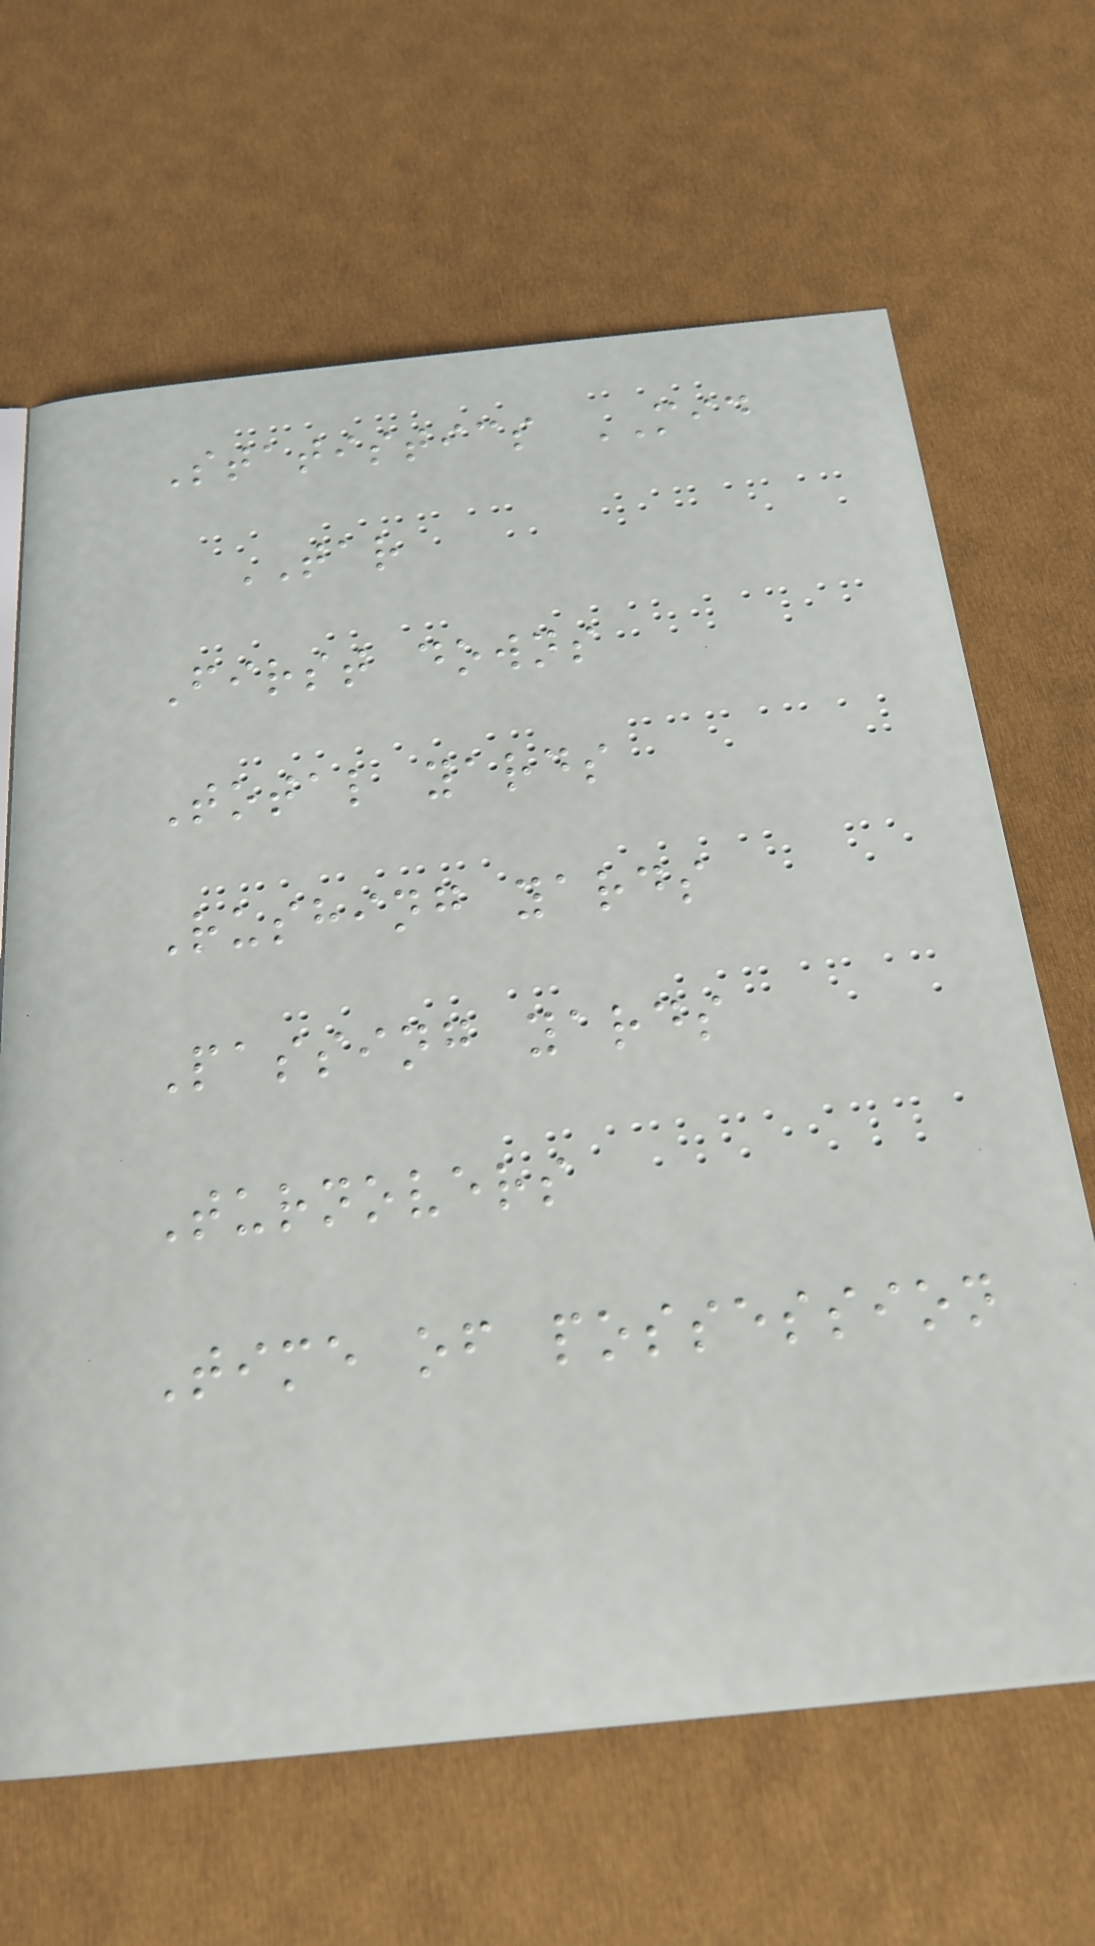Statistics MID
TAR
First downs
Total yards
Rushing yards
Passing yards
Turnovers
Time of possession
